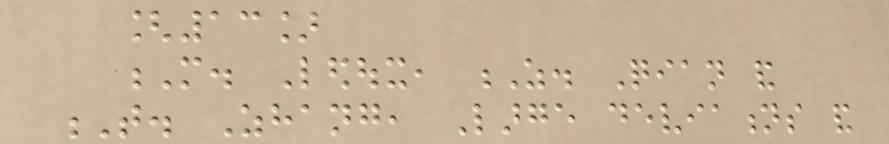[13]
M. Ledoux, Z. Qian and
T. Zhang, Large deviations and
